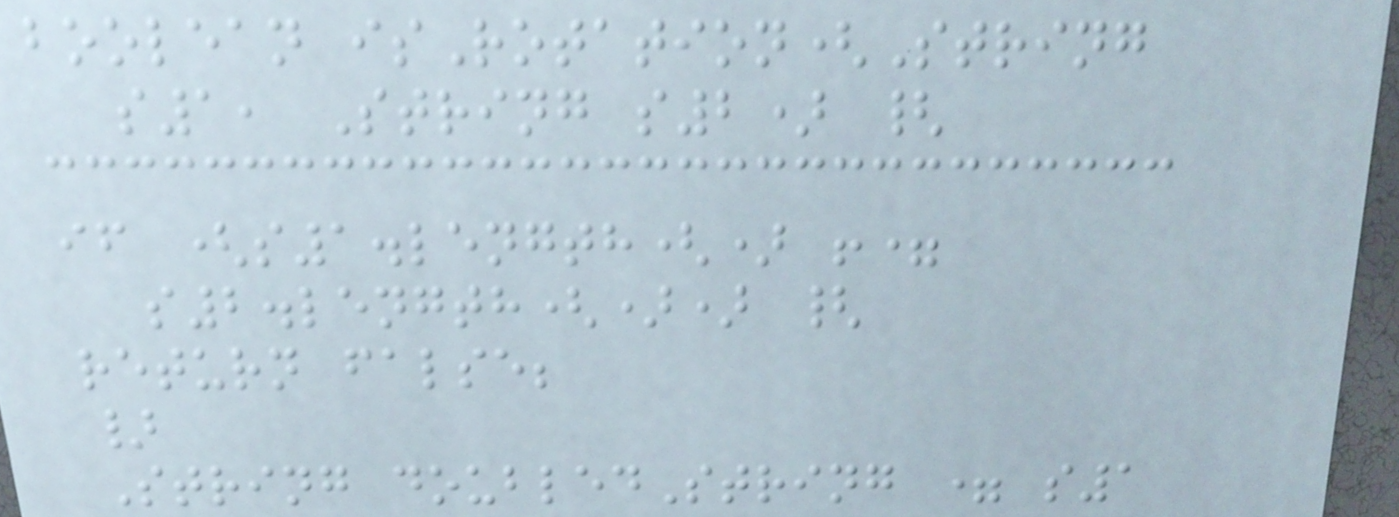boolean isRotation(String
s1, String s2) {
if (s1.length() !=
s2.length()) {
return false;
}
String doubledString = s1
